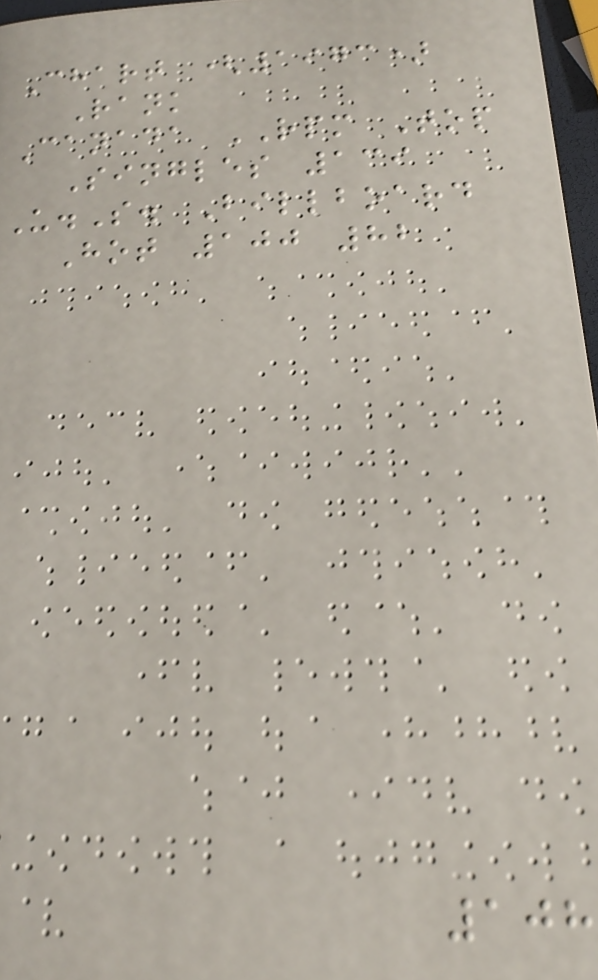Chart (1973)
Rank
Canada RPM Top
Singles 139
U.S. Billboard
Hot 100 82
108
